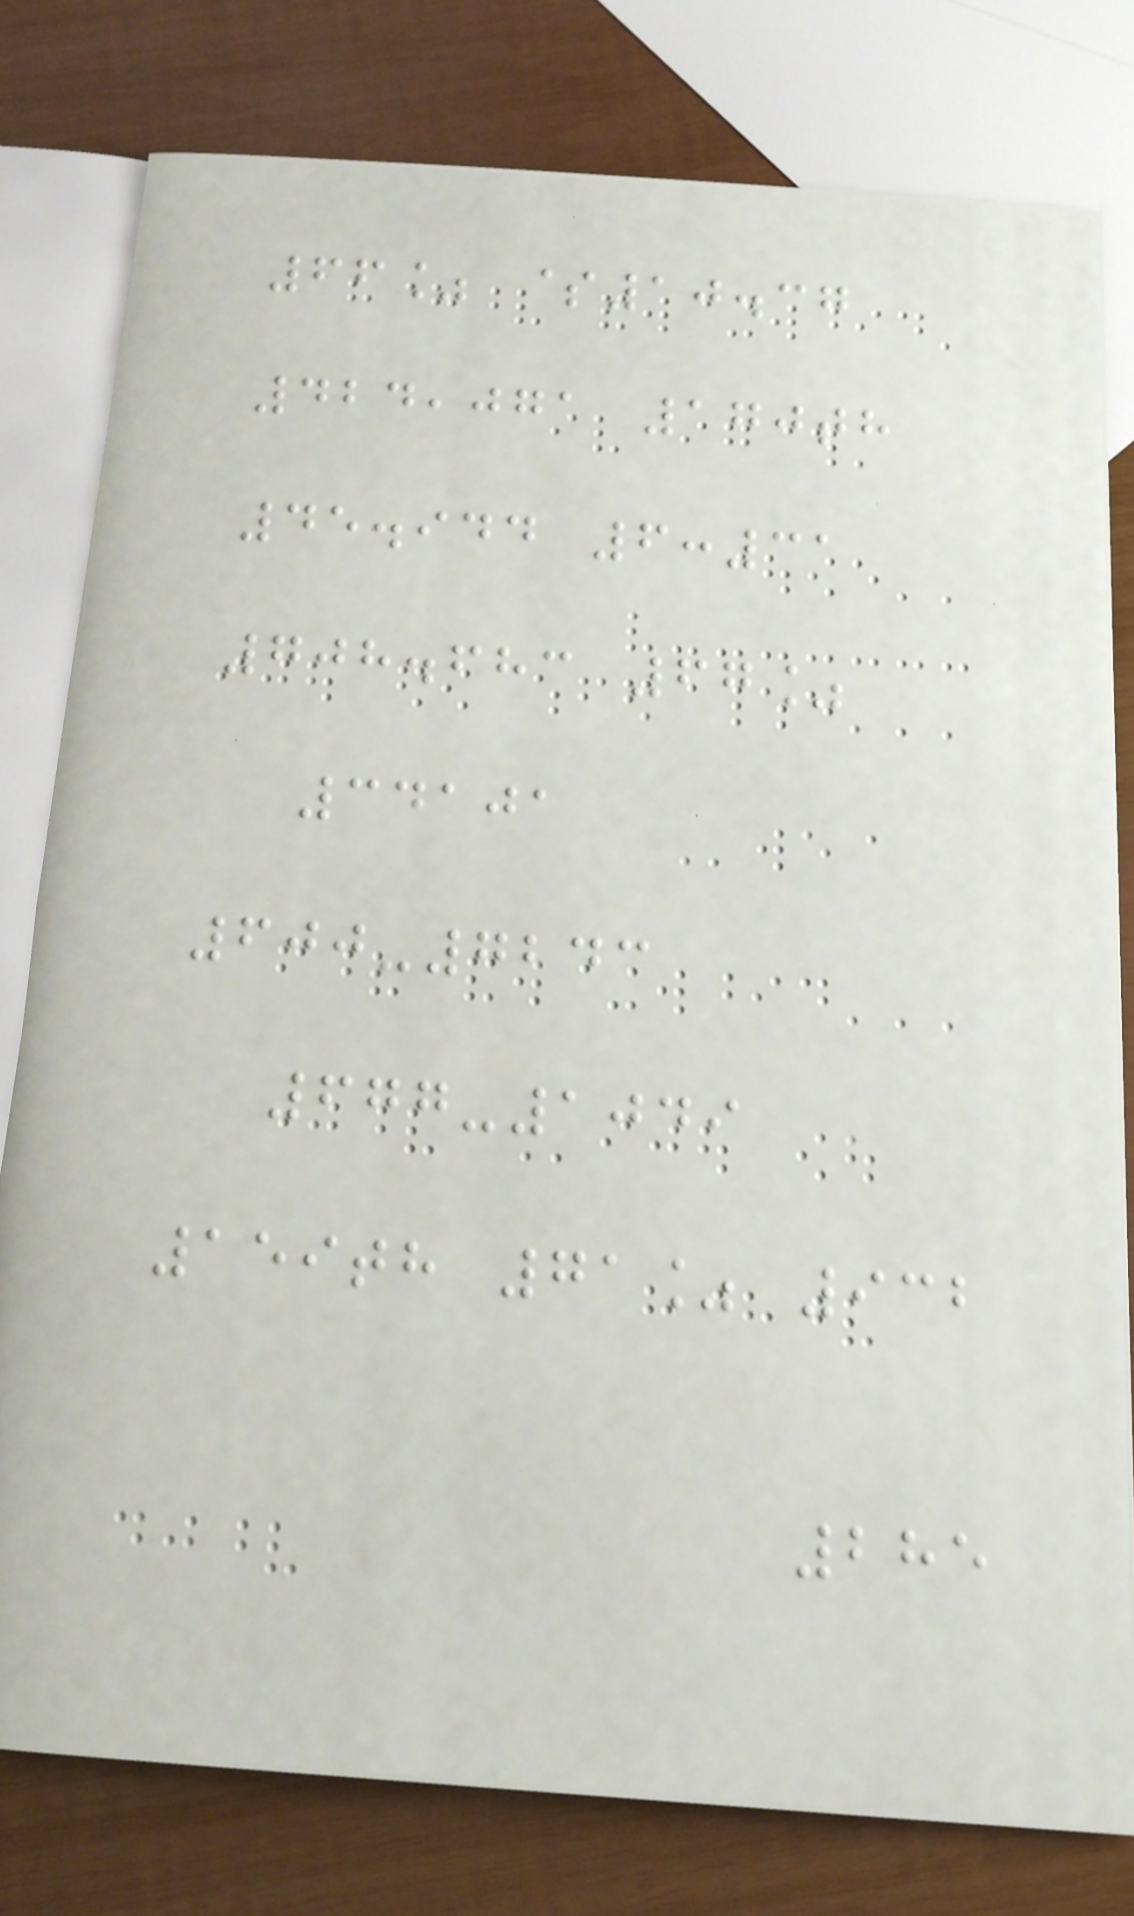66% $10.37
424,071 170th
45.944 6:31
708.683 67%
34101
600-7243
677-1049
159th 71% 932
285
